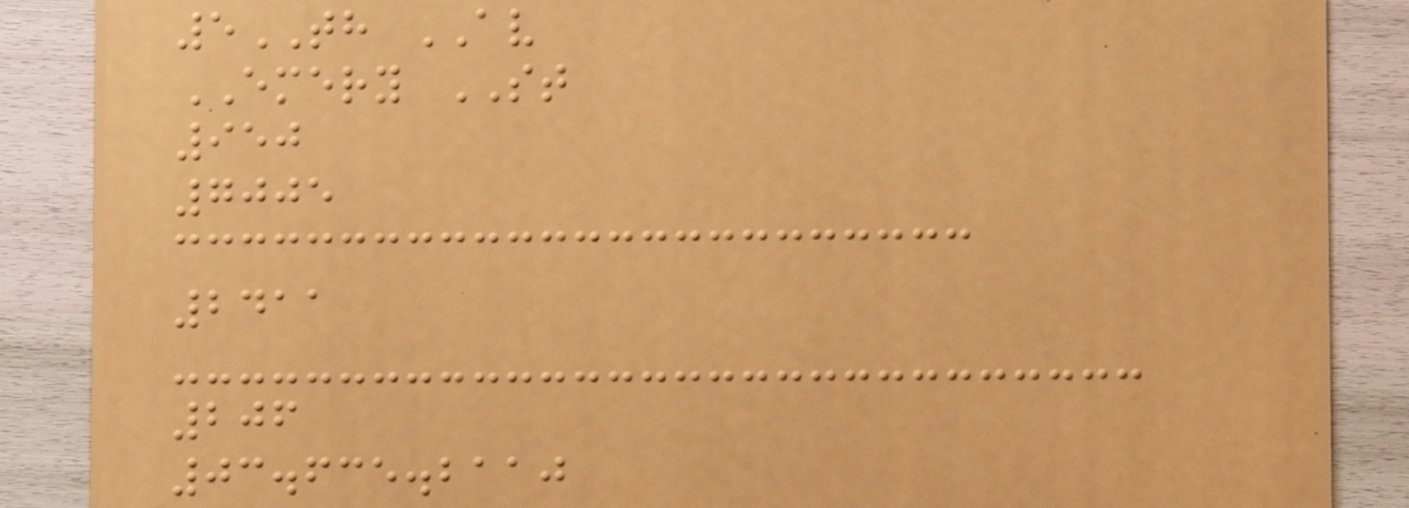5TH AV
EMERY ST
950
7005
2411
206
03.635.2110
